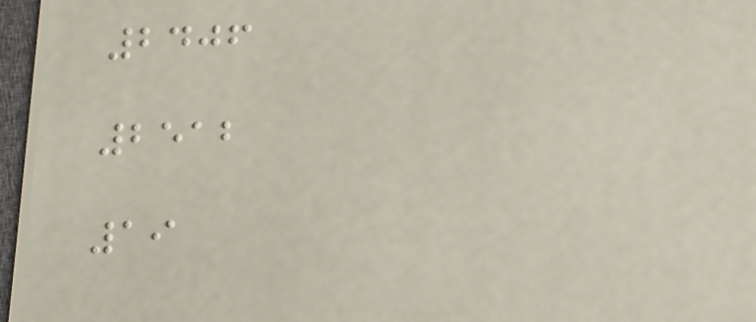2406
2512
19
